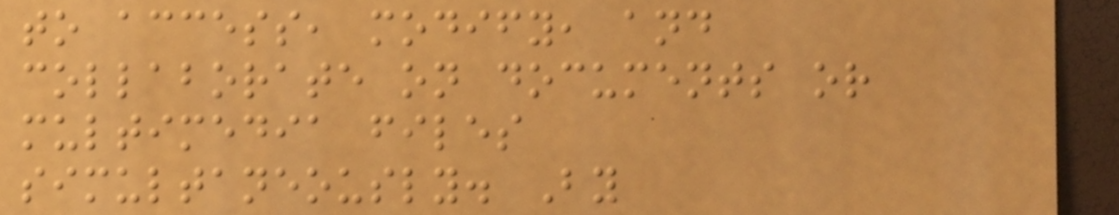to access, modify, and
collaborate on documents or
multimedia files
simultaneously. By
